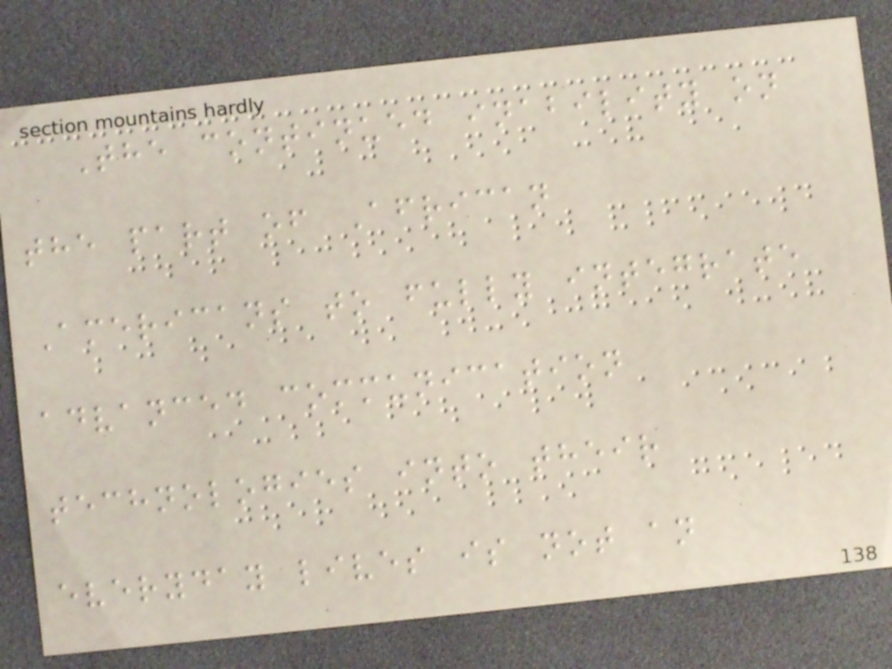The continued inability on
the part of African
Americans to fully integrate
advanced communication
technologies into their
everyday lives is not an
